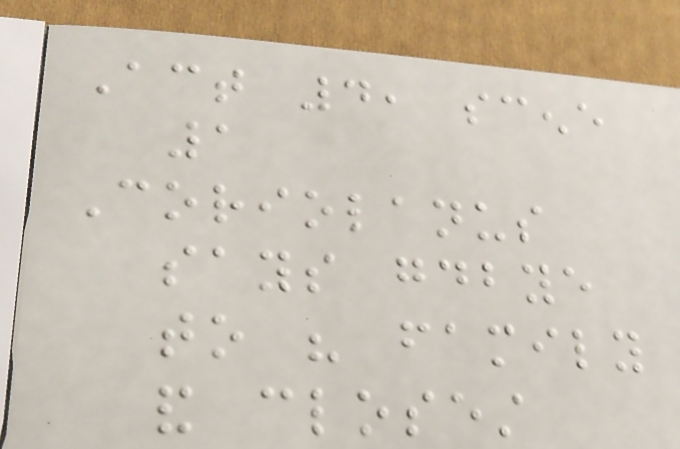Act 4, scene
1
Coriolanus
says goodbye
to his family
and closest
